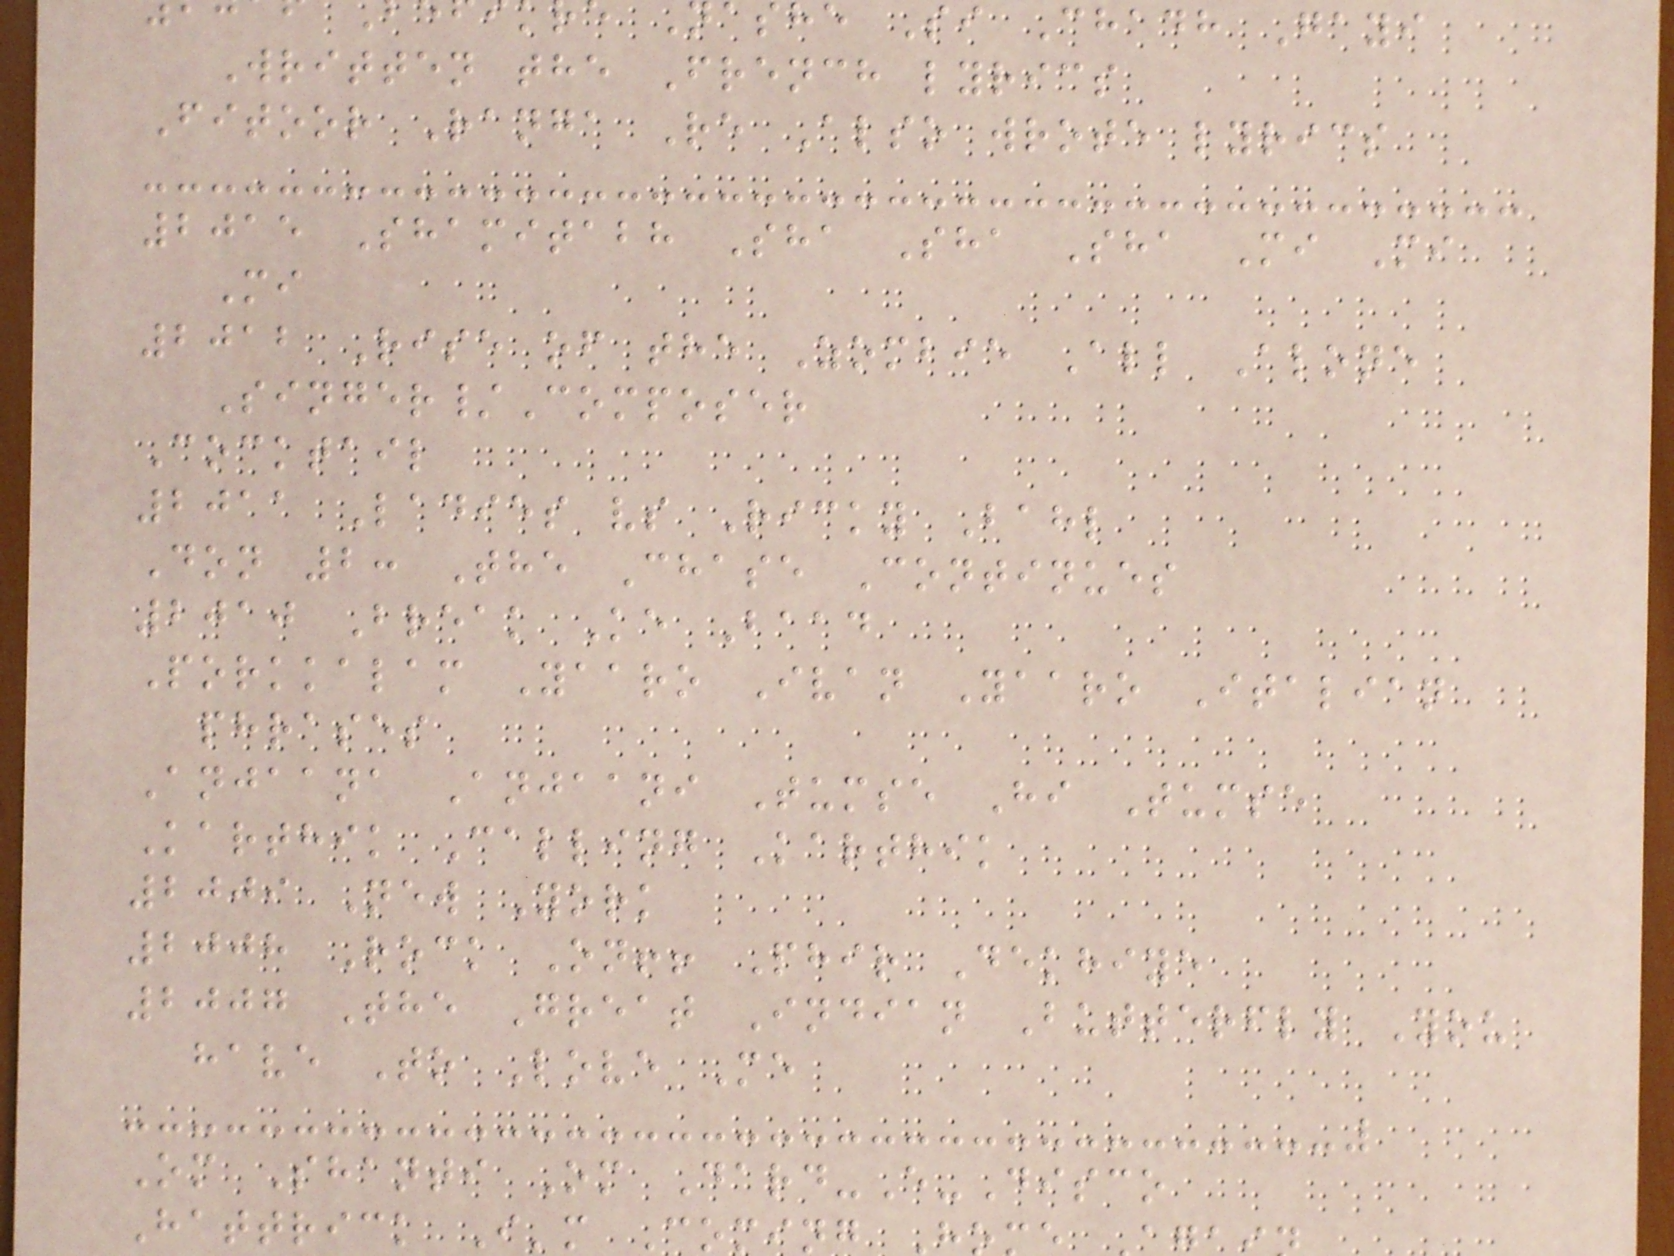she Si Chadh Gayi
Written the French lyrics
Fitoor Ranga Re Also wrote lyrics
2015 Shamitabh Sha Sha Sha Mi Mi
Mi
2012 Rise of the Zombie All Alone
Singer/Composer
Cocktail
2011 Ladies vs Ricky Bahl
Don 2: The Chase Continues
2010 Break Ke Baad
Porkkalam Yaaro Ivan Yaaro Italian
phrases
Anjaana Anjaani Tumse Hi Tumse
Karthik Calling Karthik
2009 New York
2008 Rock On!! Phir Dekhiye
2007 The Great Indian Butterfly You
have To Love Me
Om Shanti Om Dard-E-Disco
Hattrick I'm Coming
